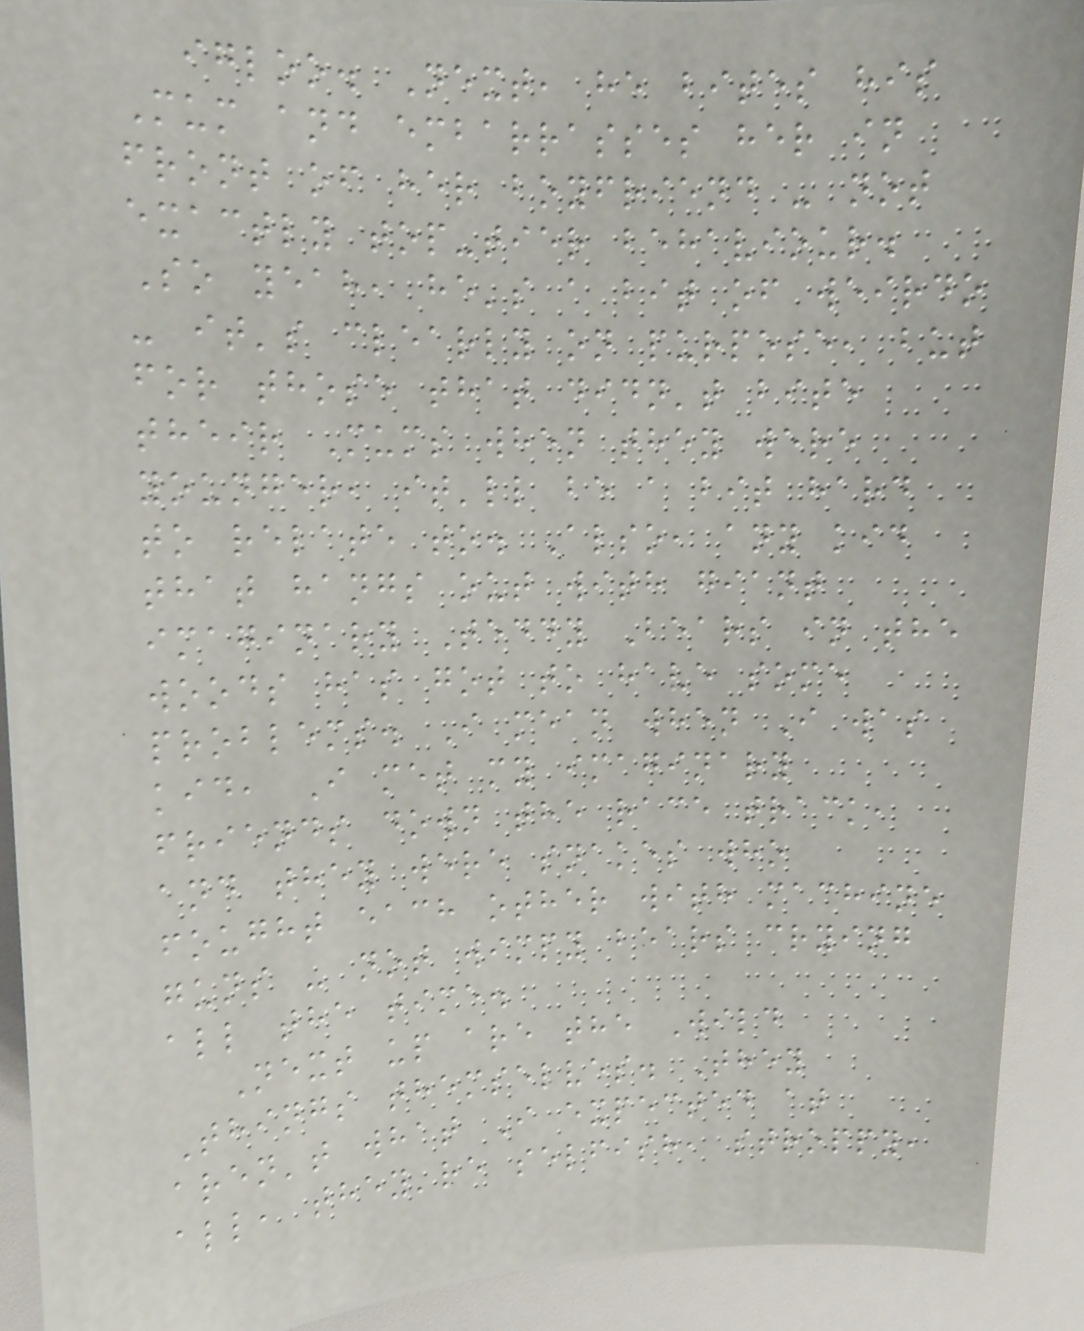igloo. Next, he bites his
Mum and embarrasses her in
front of her boyfriend - not
exactly top-tier behaviour.
So yeah, he's a bit of weirdo
- it's clearly on purpose, but
for those that didn't bite
their Mums when they were
younger, it'll be a bit hard
to relate to. Also, any kid
that hangs out with giant
imaginary Teddy Bears in the
woods has got to have some
problems. I mean when I was
kid, I met my imaginary
friends down the race track,
and they were snakes who
fought each other with machine
guns - not wimpy bears crying
all the time.
Next up are the Wild
Things themselves. They
aren't what I expected at
all, they're selfish, stroppy,
